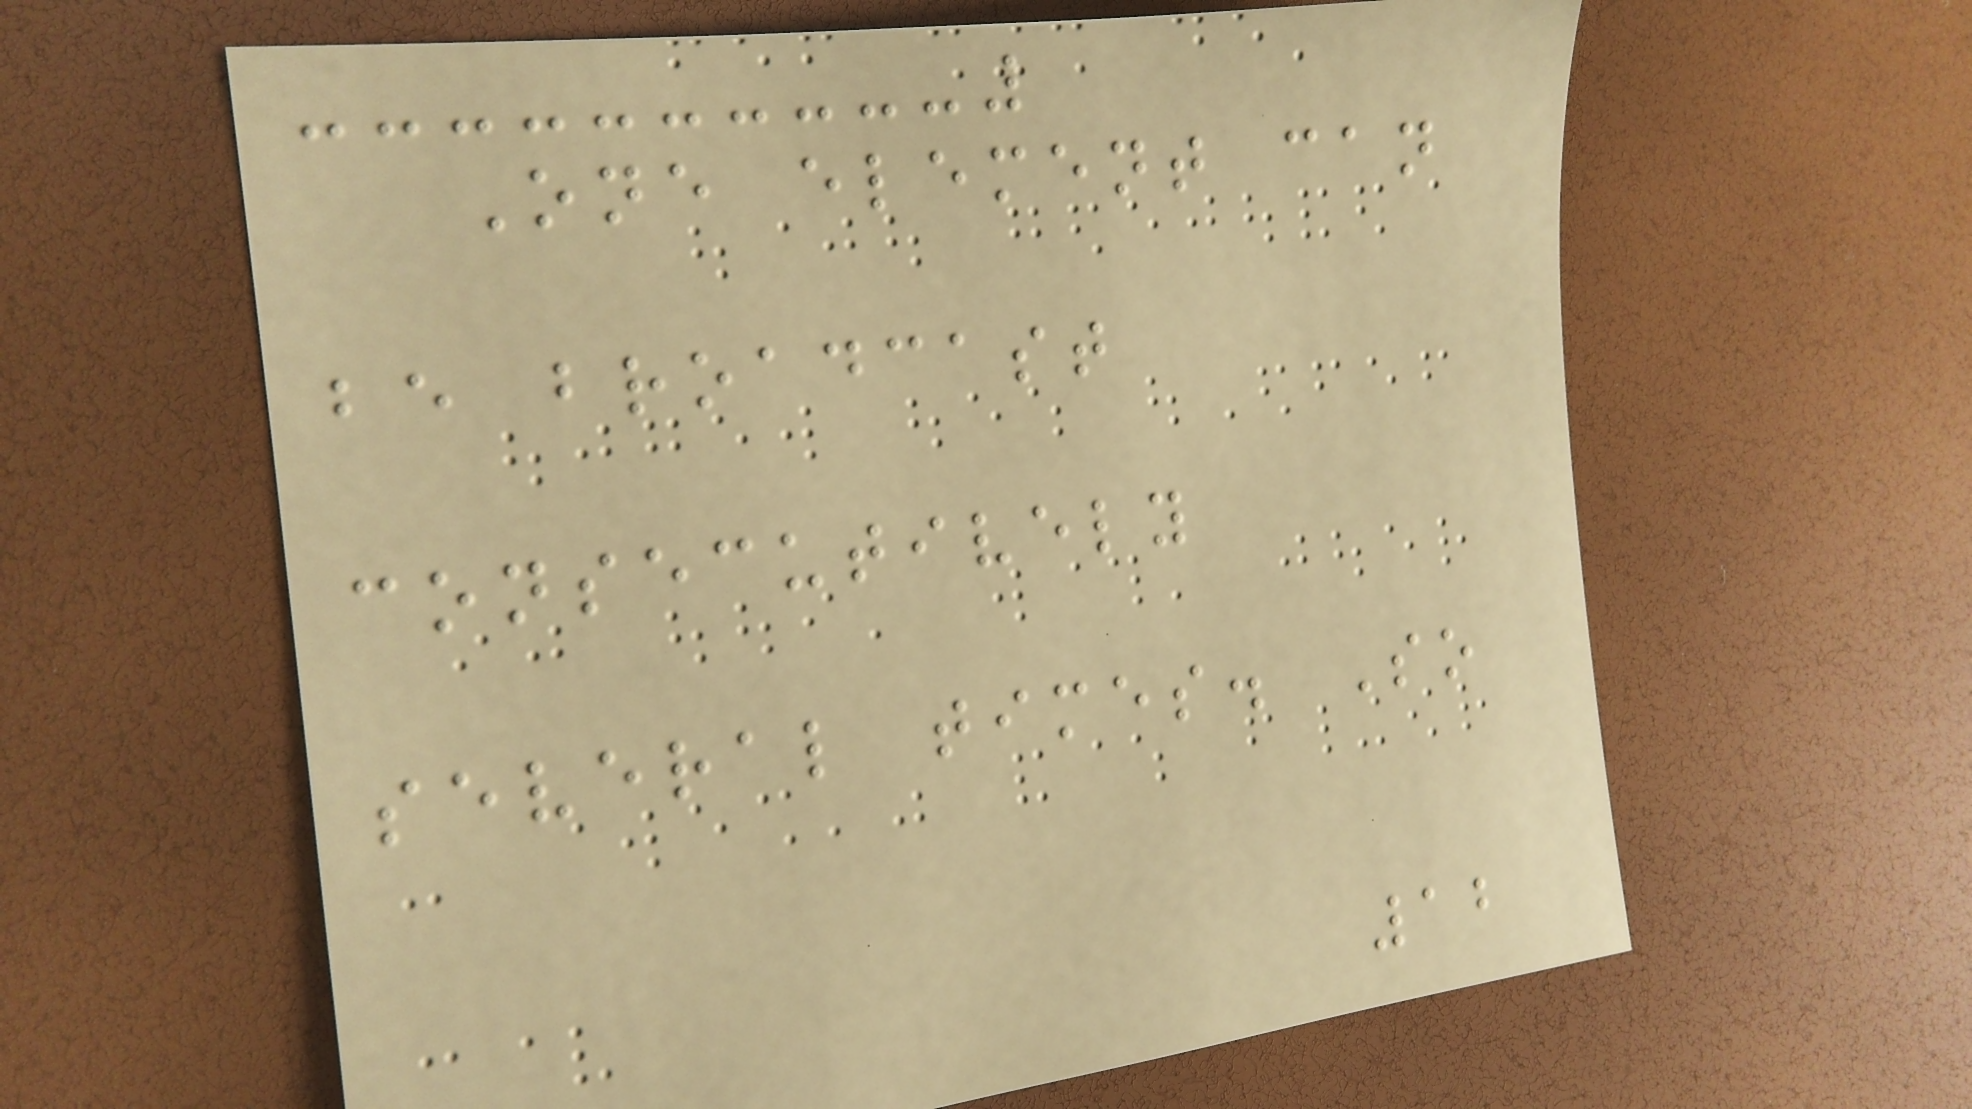One element can
be broadcast
consecutively
several times. So
12
